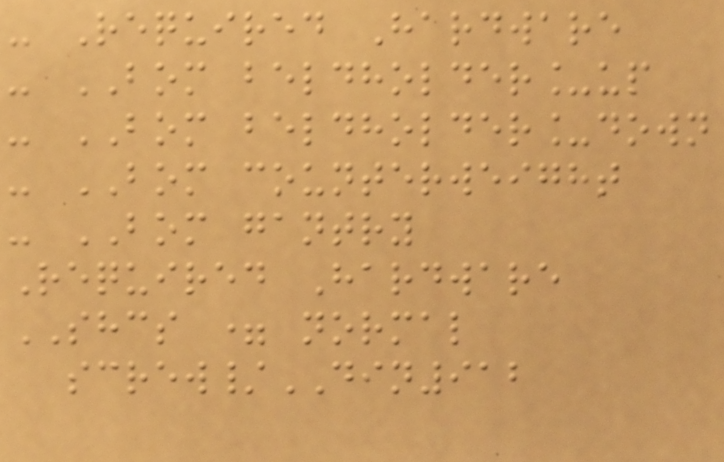- Required Hardware
- BOM beldholder_up
- BOM beldholder_down
- BOM counterweight
- BOM gantry
Required Hardware
SHCS = normal
screw/DIN912
